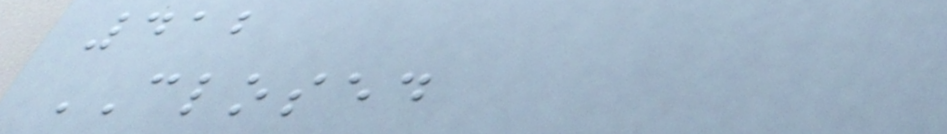412
CLOSED
